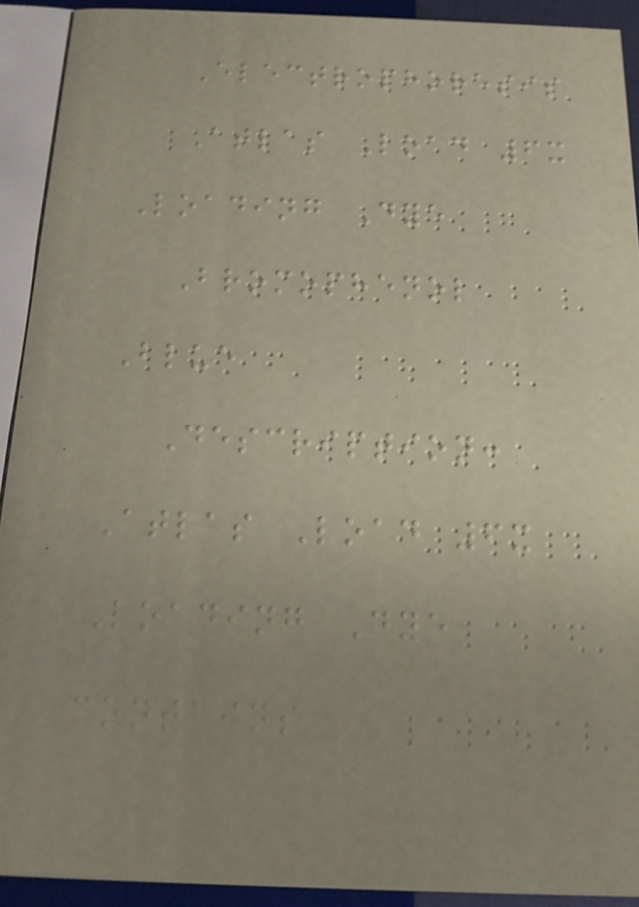Electrophoresis
Atlas Load 6x
Loading Dye
Bromophenol
Blue
Description:
Atlas Load 6x
Loading Dye
contains
